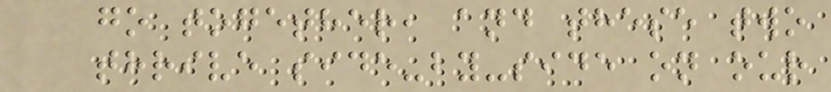go together, and these two
thrive side-by-side on our
